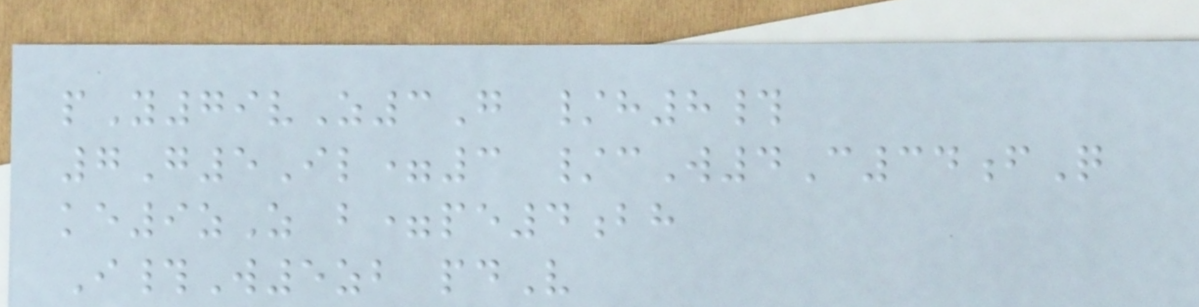pY79vZ3G /h8#
7G5Il=3 /cW4C34fQ
ke9zZ b=pe4bh
I#W5zb pdV
